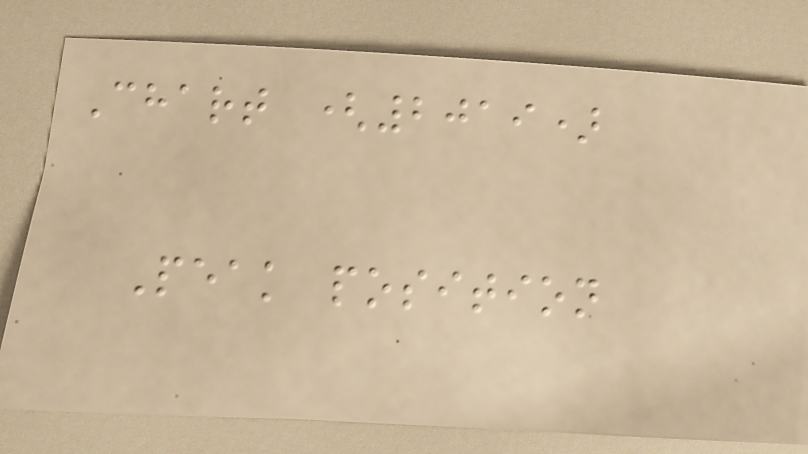Chart (2019)
Peak position
